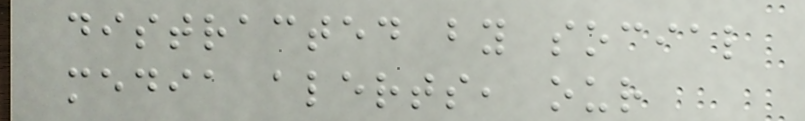distracted by social
media alerts, our
